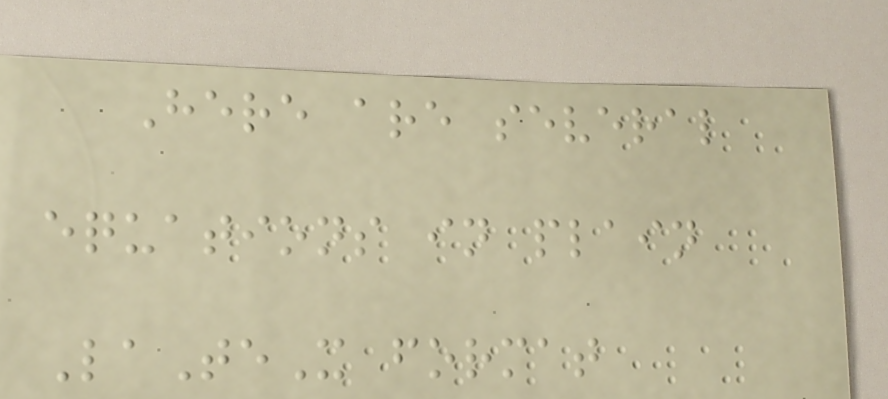Here are several
equations in plain
LaTeX format
